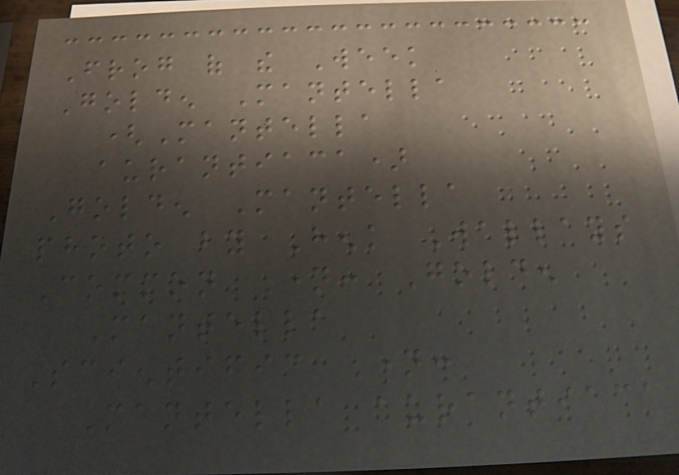Frog of the Week
Golden Mantella
(Mantella
aurantiaca)
Golden Mantella
photo by Henk Wallays
Common Name: Golden
Mantella
Scientific Name:
Mantella aurantiaca
